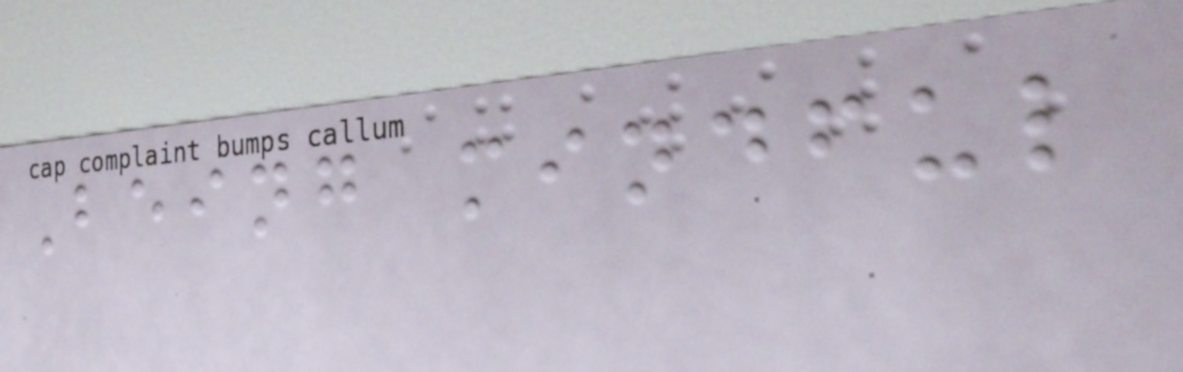Being mindful
